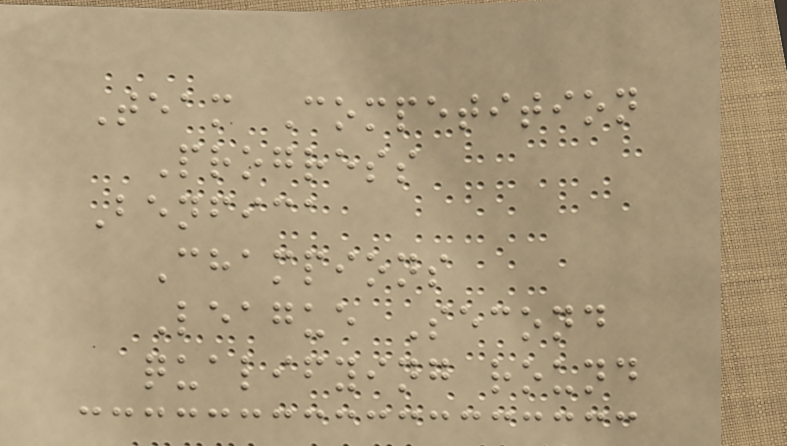Team Competition
Progress
Benfica
Champions
League Second
qualifying round
